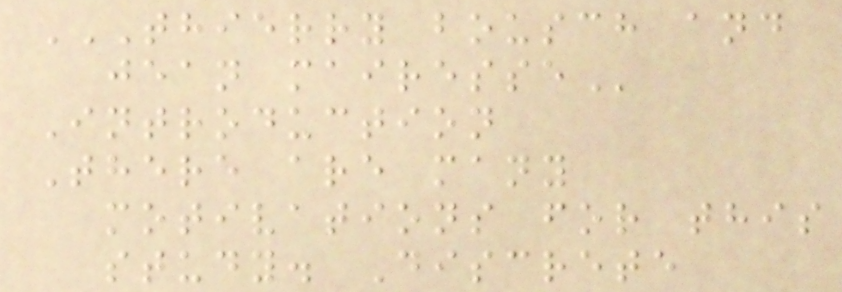THIERRY BOUSCH AND
JEAN MAIRESSE
Introduction
There are many
motivations for this
study. Discrete
